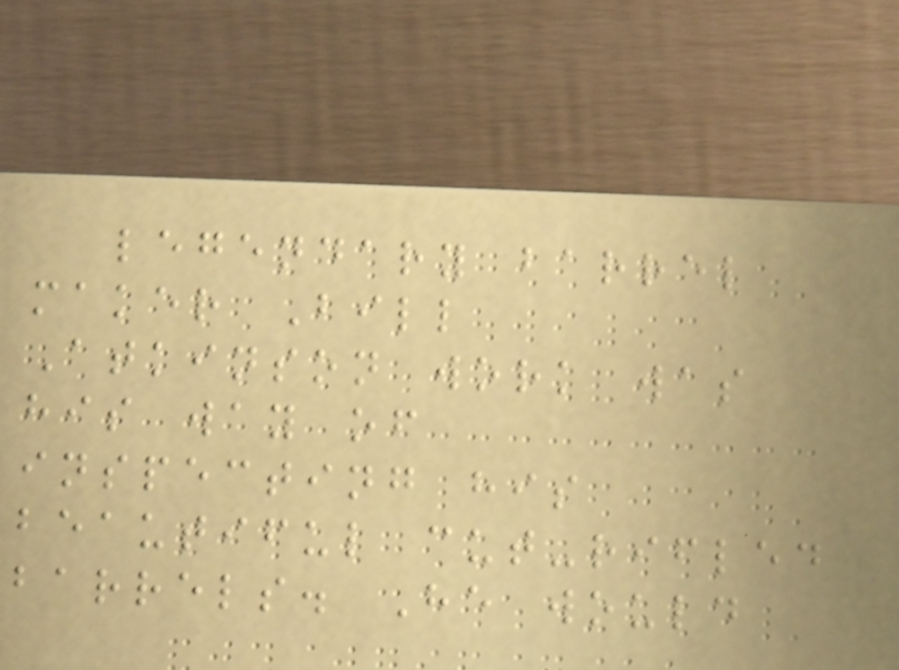legendary barrel
maker Bill
Atkinson work was
his way of
inspecting his
beautiful cut-rifled
barrels. He would
